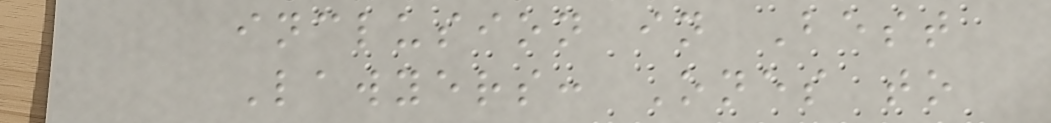inclusion in Best
Lawyers: Ones to
